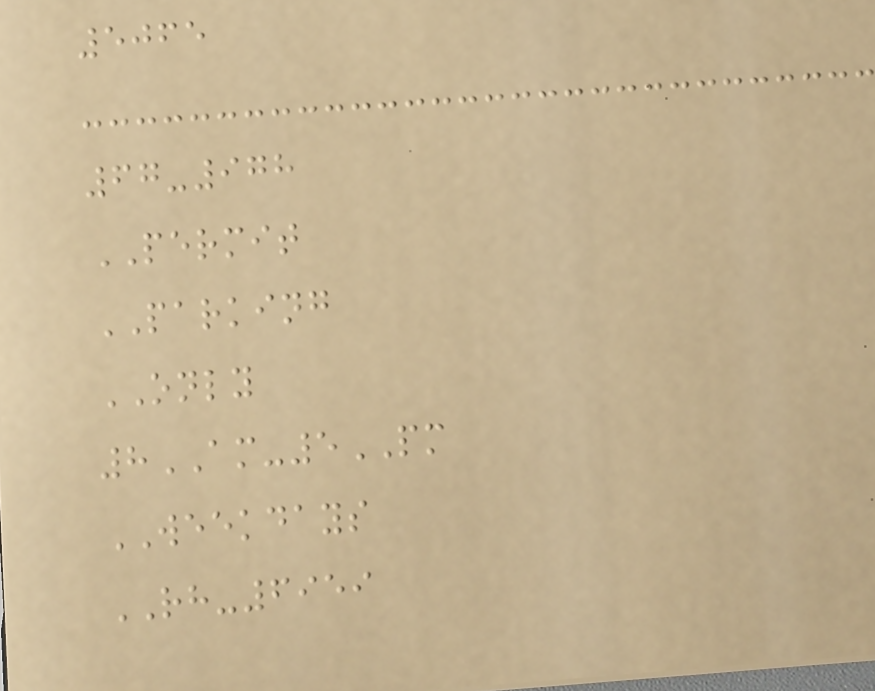5065
67-978
PERMIT
PARKING
ONLY
8AM-5PM
WEEKDAYS
RH-6959
